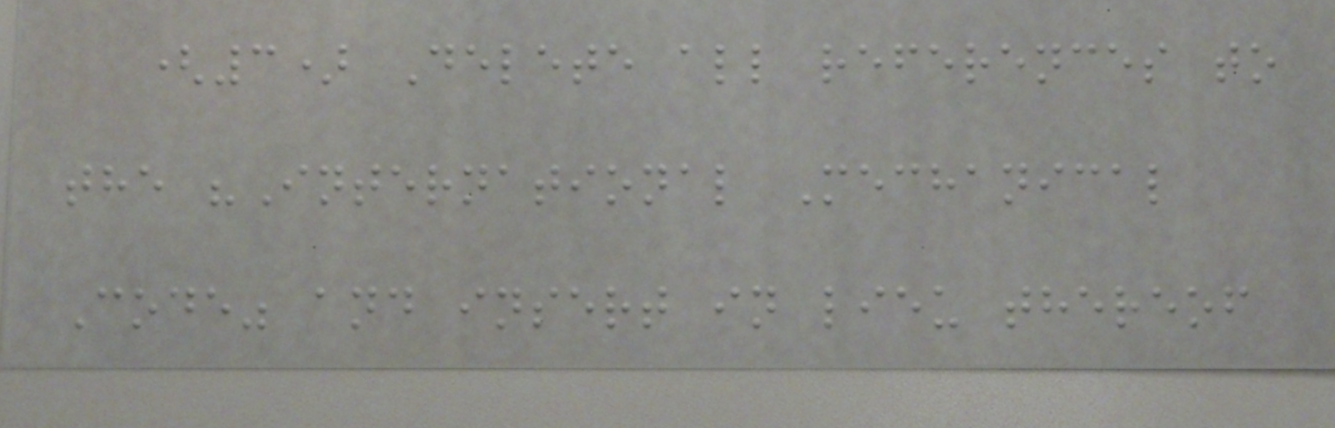(3) Delete all references to
the "International Mechanical
Code" and insert in lieu thereof
